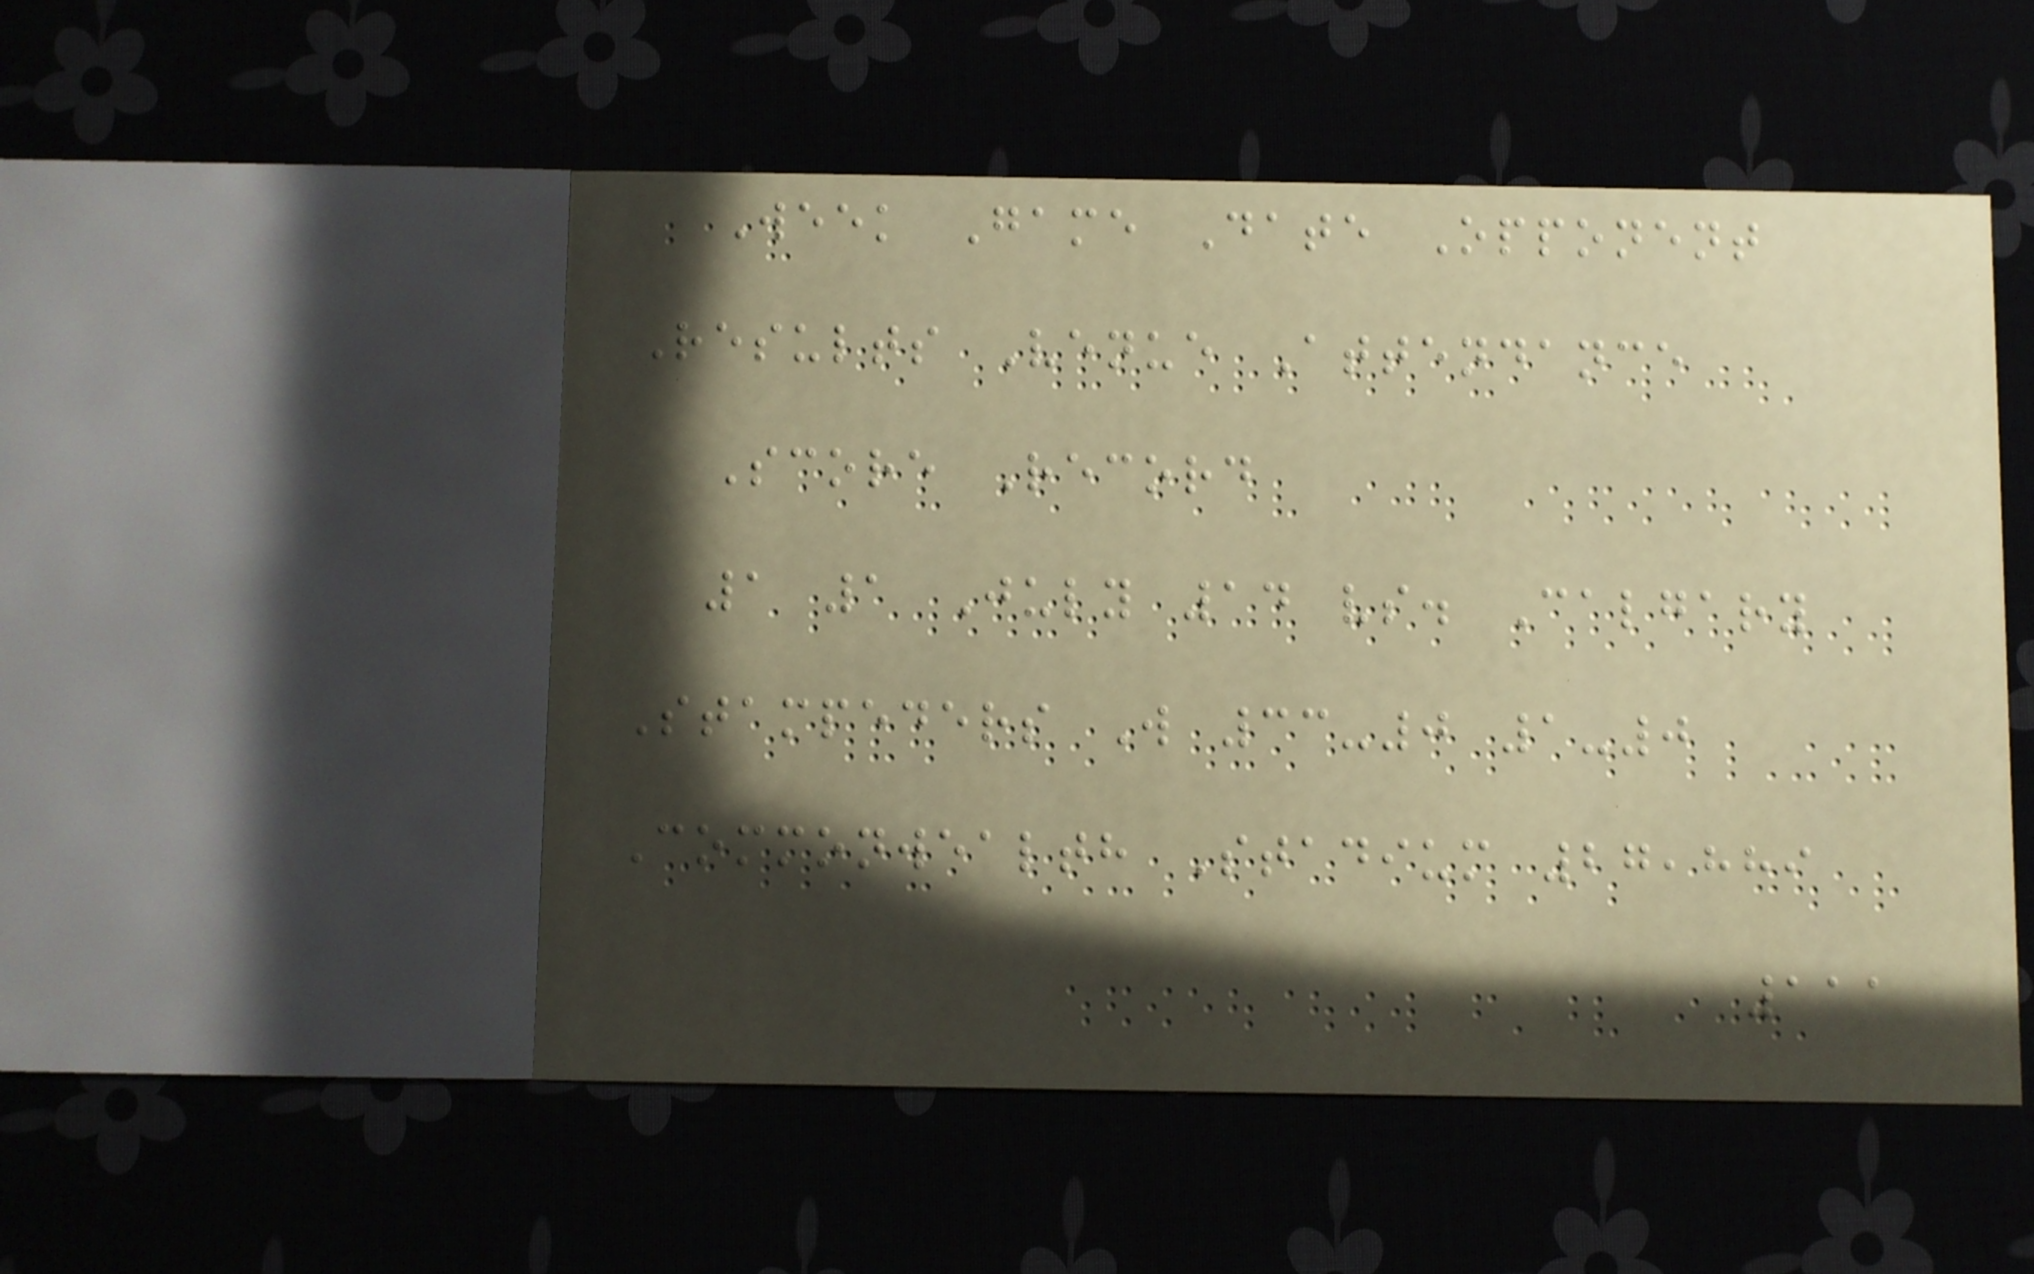Week Game Date Opponent
Results Venue Attendance
Score Record
1 1 July 14 vs. Calgary
Stampeders W 33-0 1-0
Commonwealth Stadium 27,889
111
